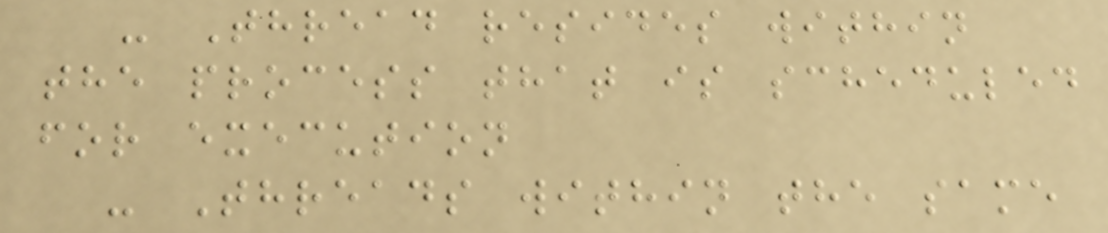- Thread resides within
the process that is scheduled
for execution
- Threads within the same
